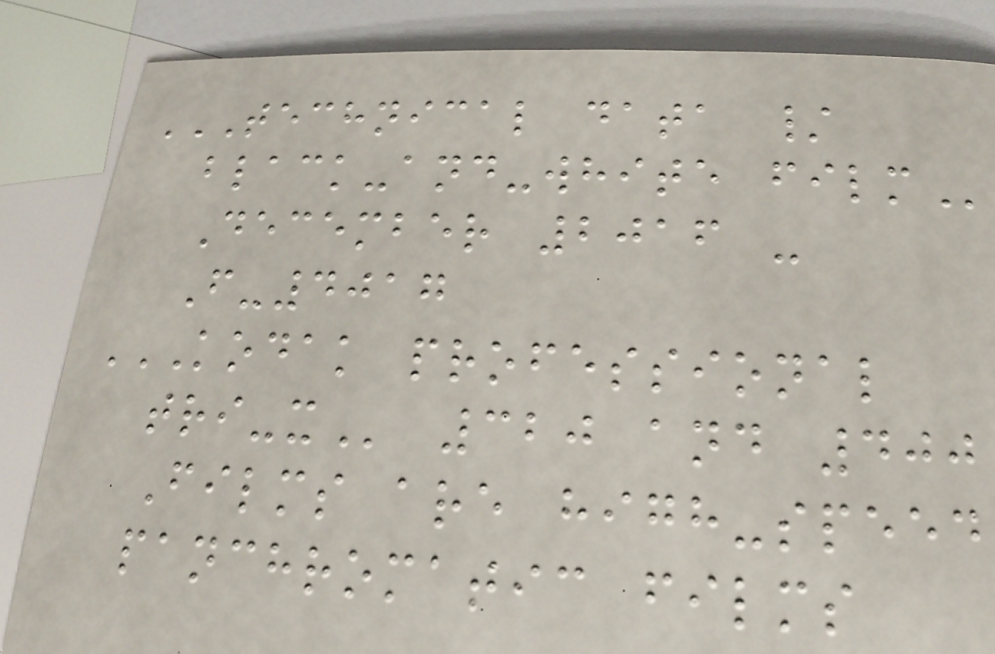TECHNICAL DATA /
BLACK-AND-WHITE FILM
December 2016 -
F-4017
KODAK PROFESSIONAL
TRI-X 320 and 400
Films are high-speed
panchromatic films
